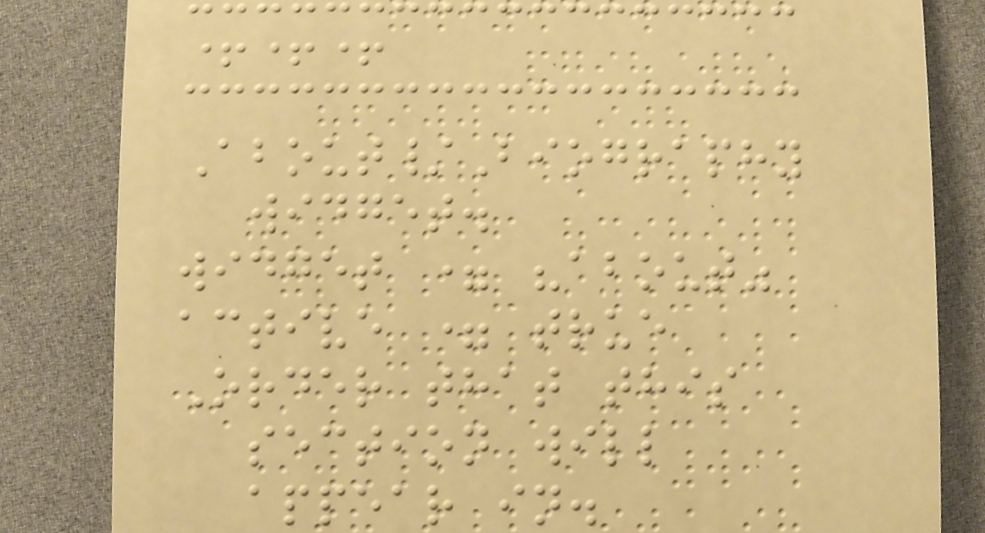+++
About/Biography
widget.
widget = "about"
active = true
Order that this
section will
appear in.
